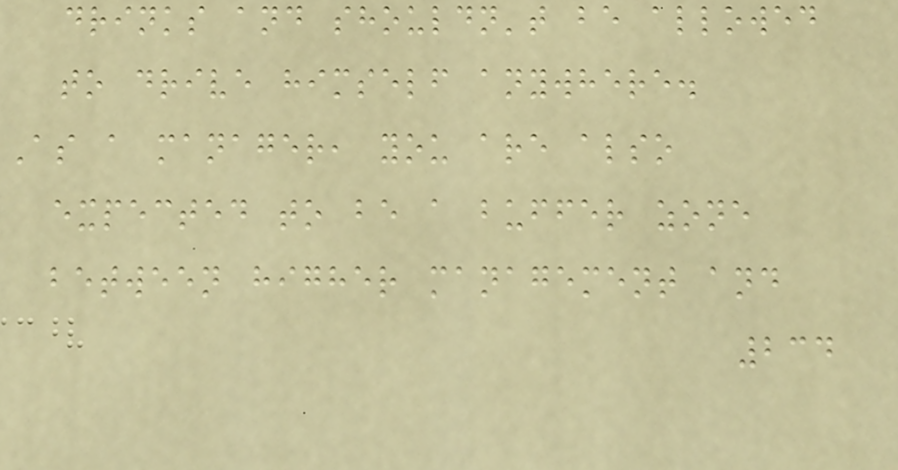drinks and shouldn't be allowed
to drive himself anywhere.
As a manager, you are also
expected to be a buffer zone
between higher management and
234
